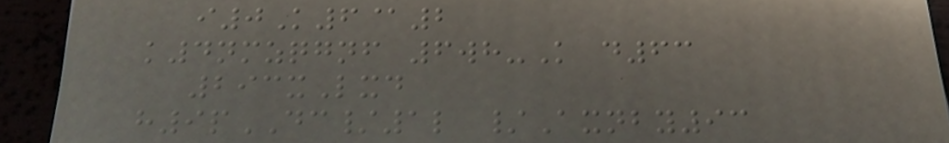i0K6@2
k4nmzqgnf 6wh-K d63
293xLxd
h9pDC/1l /Axnby93
